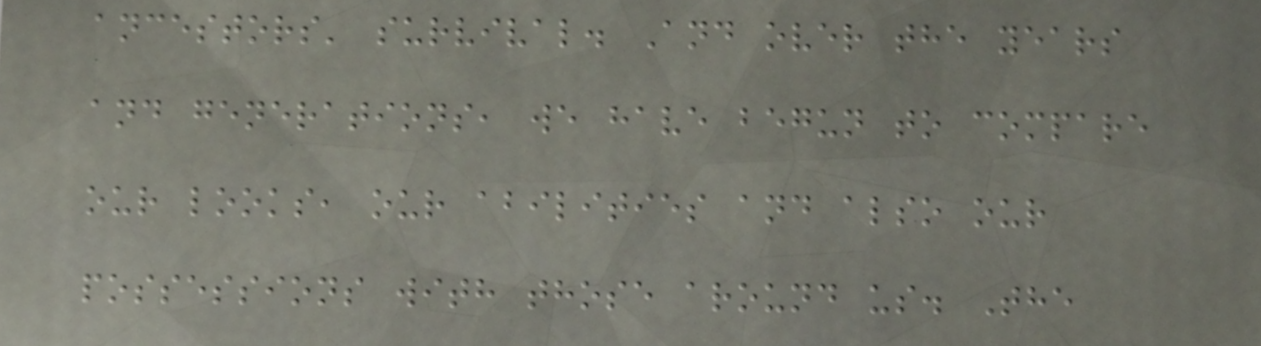ancestors' survival. And over the years
and generations, we have begun to compare
our looks, our abilities and also our
possessions with those around us. The
